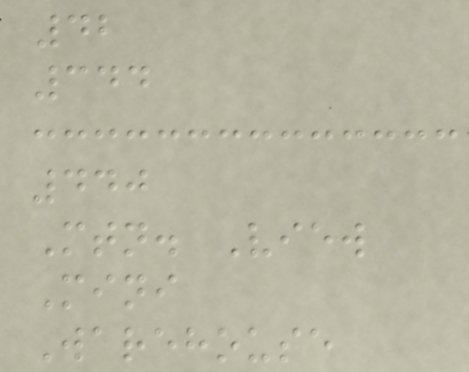42
344
440
Mtn. View
Mini
Warehouse
